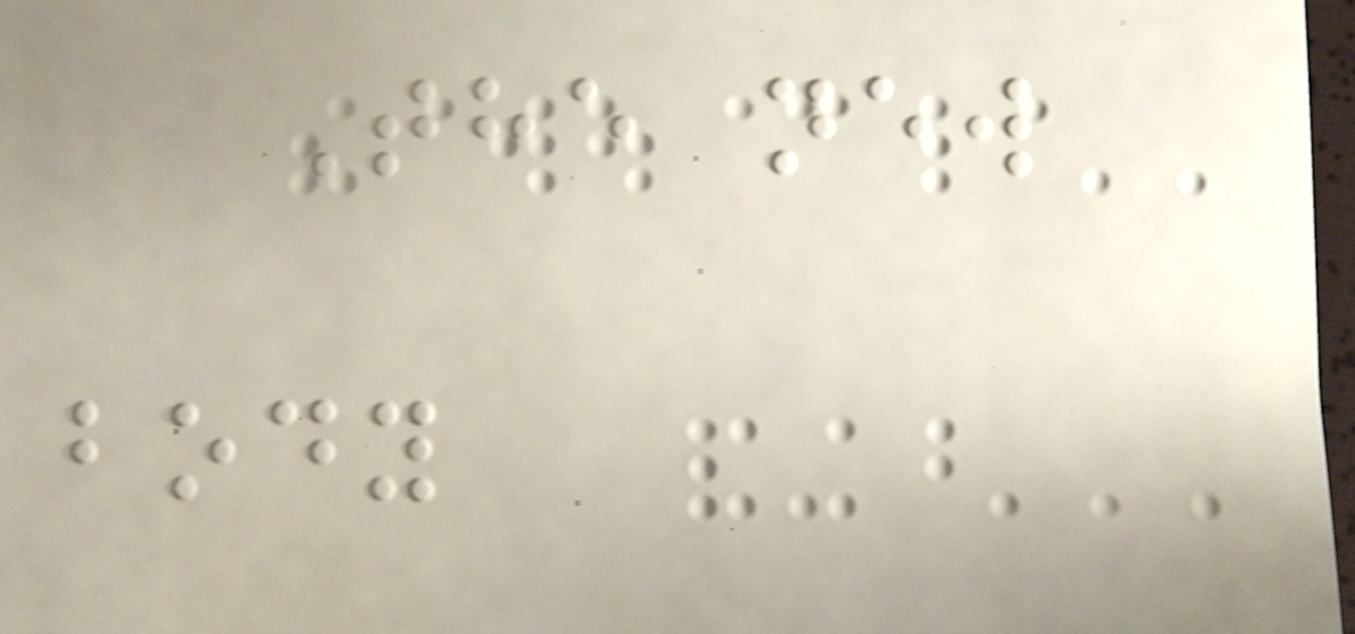The new
body
